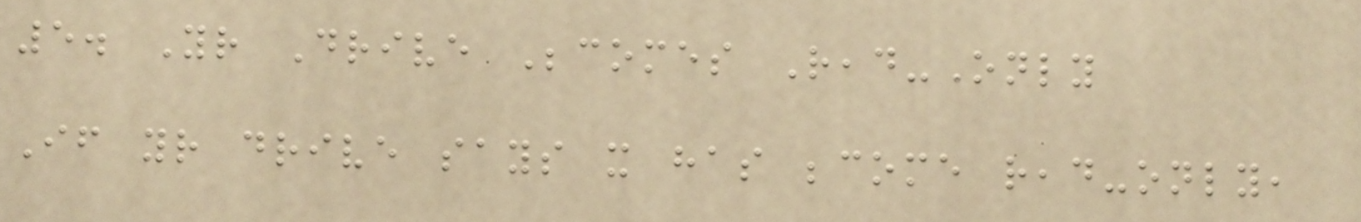5. Your Drive Becomes Read-Only
If your drive says it has become read-only,
